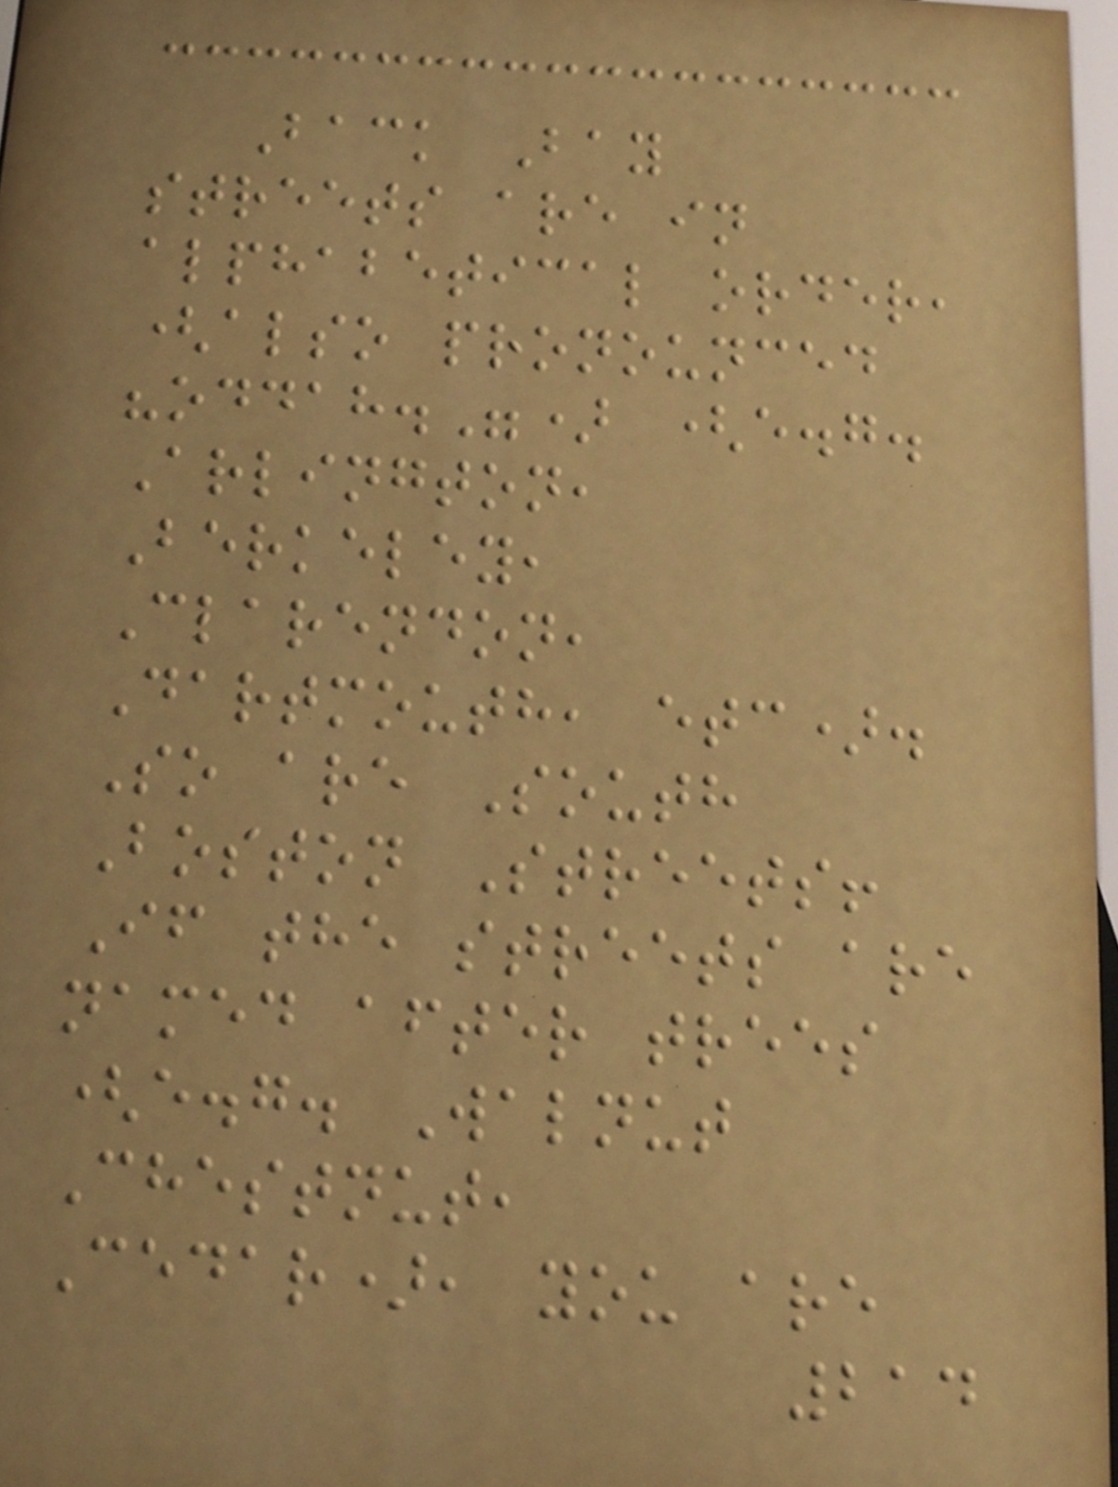Back Bay
streets are in
alphabetical order,
(also pronounced
"oddah.") (e.g.
Arlington,
Berkeley,
Clarendon,
Dartmouth, etc).
So are South
Boston Streets!
If the streets are
named after trees
(e.g. Walnut
Chestnut,
Cedar), you are
214
